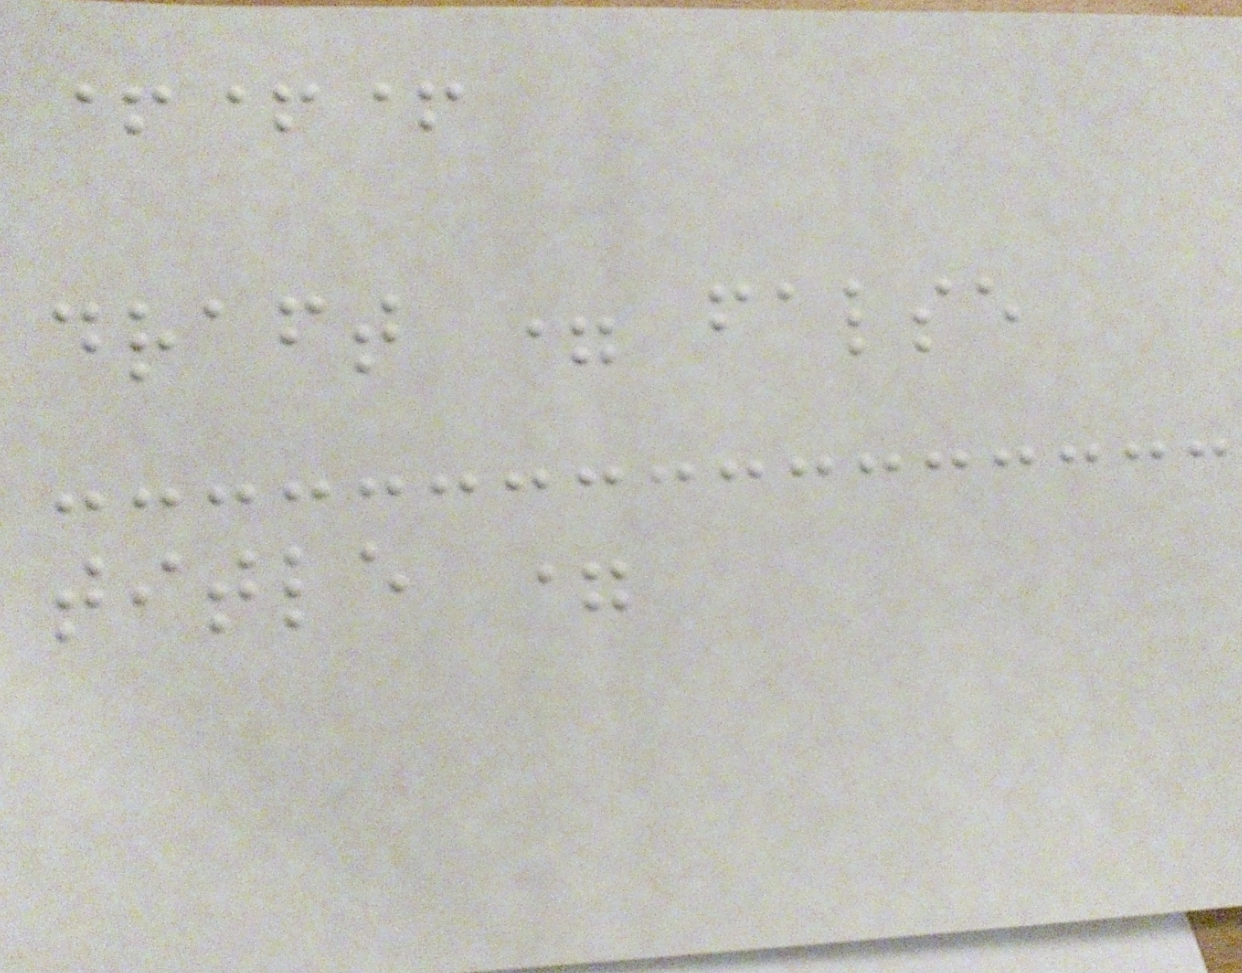+++
draft = false
title =
